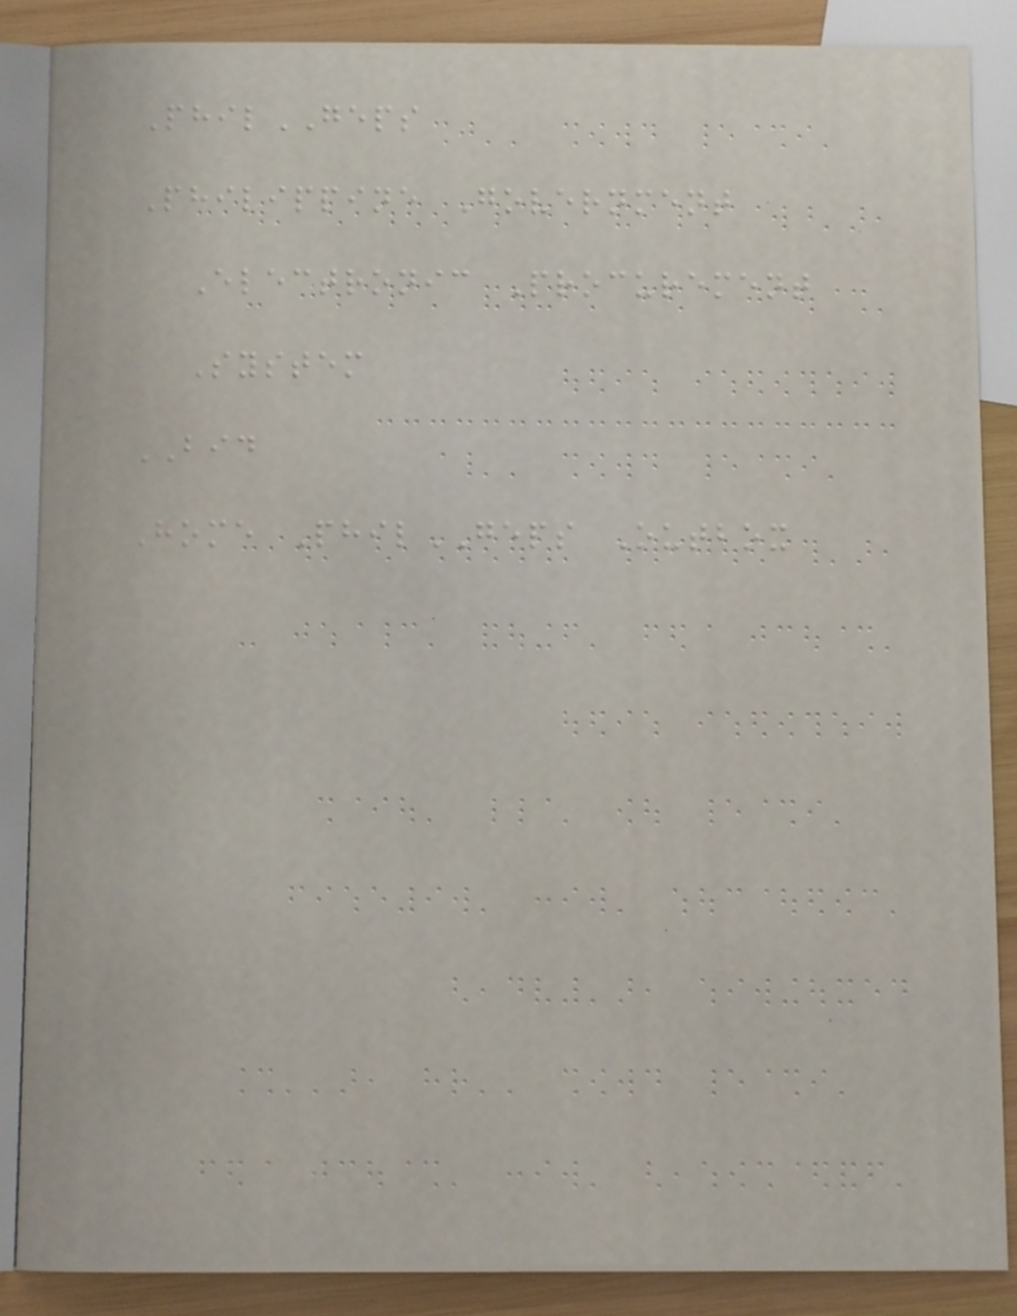PhilGEPS
Philippine Government
Electronic Procurement
System
BID
Home PhilGEPS Outbox
